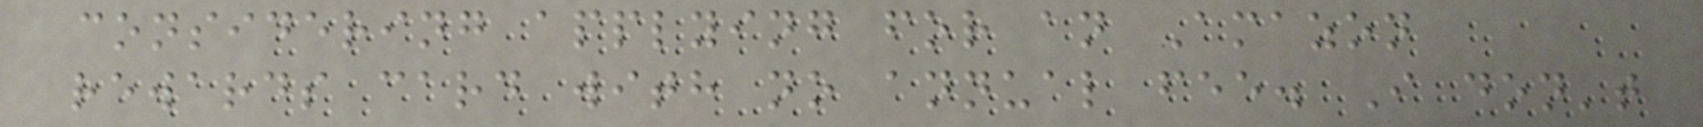considering applying for an Amazon
rewards card with no annual fee. I don't
